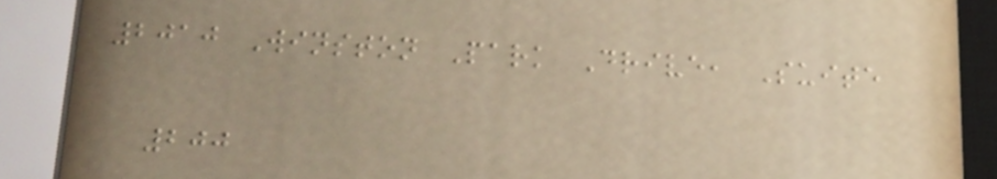2010 Winston Park Drive, Suite
200
